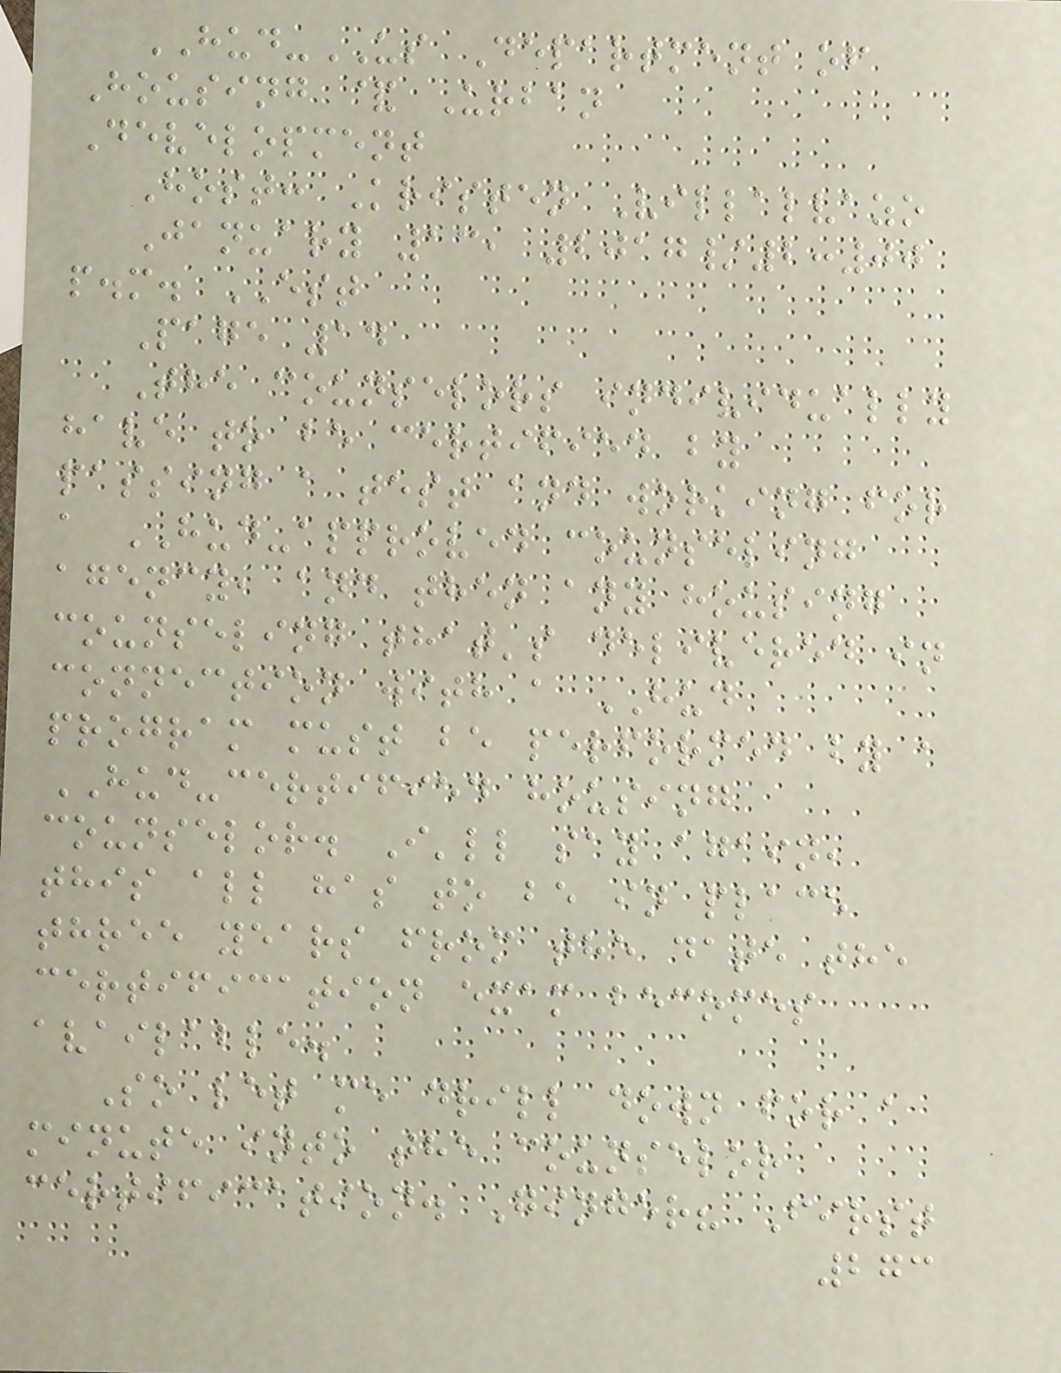HUD-US Department of
Housing & Urban
Development
Host: Kristen Villalvazo
January 13, 2017/2:00
p.m. EST
Page 14
The counselors individually
have to be certified by
passing a test and working for
a HUD-approved counseling
agency, and then any housing
counseling that's delivered in
connection with a HUD
program must be performed by a
HUD-certified housing
counselor. I'll say again,
this all has to be in place
three years from the date the
certification exam becomes
available.
So let me drill down for a
minute into the counselor
certification. Ginger? First
273
